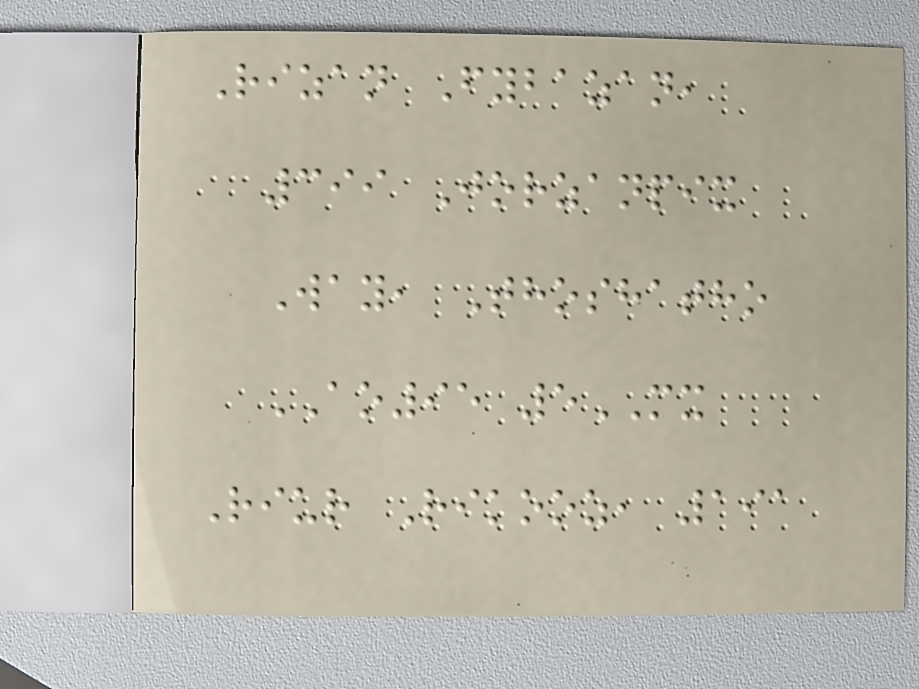Rizan Fybazan,
399 Jorzanpix
Way, Thoshatho
AO95 5MX
Riur Rikooz, 191
